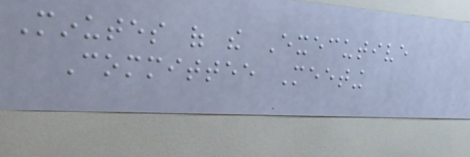Minutes of the Executive
Committee Meeting
